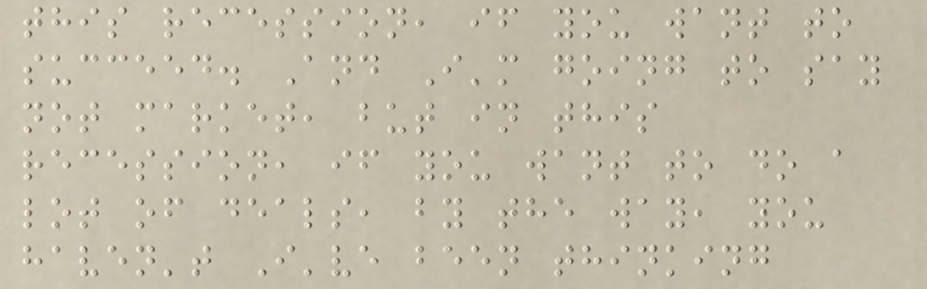this recession, if you want to
succeed. And I'm going to say
not market, but in this
recession, if you want to do a
lot of deals, by the way, you
haven't I've been thinking
